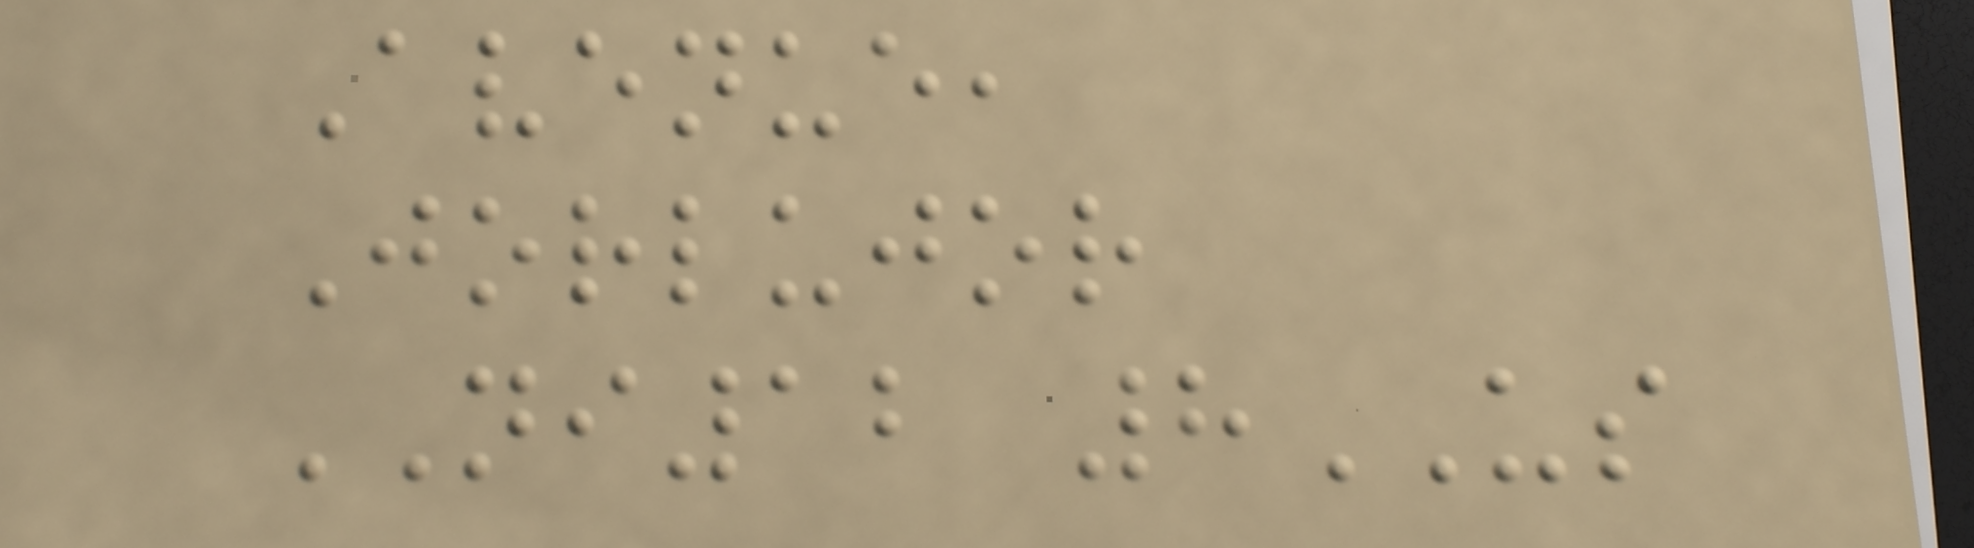Avenue,
Jorlujor
NI12 8US
